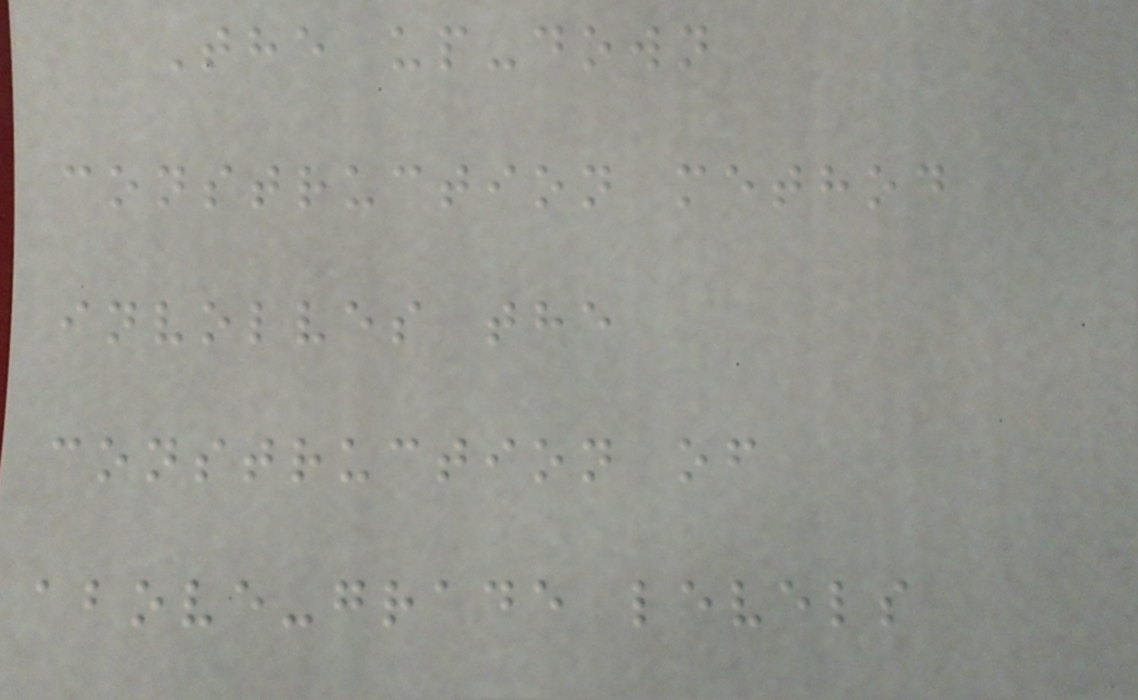The up-down
construction method
involves the
construction of
above-grade levels
